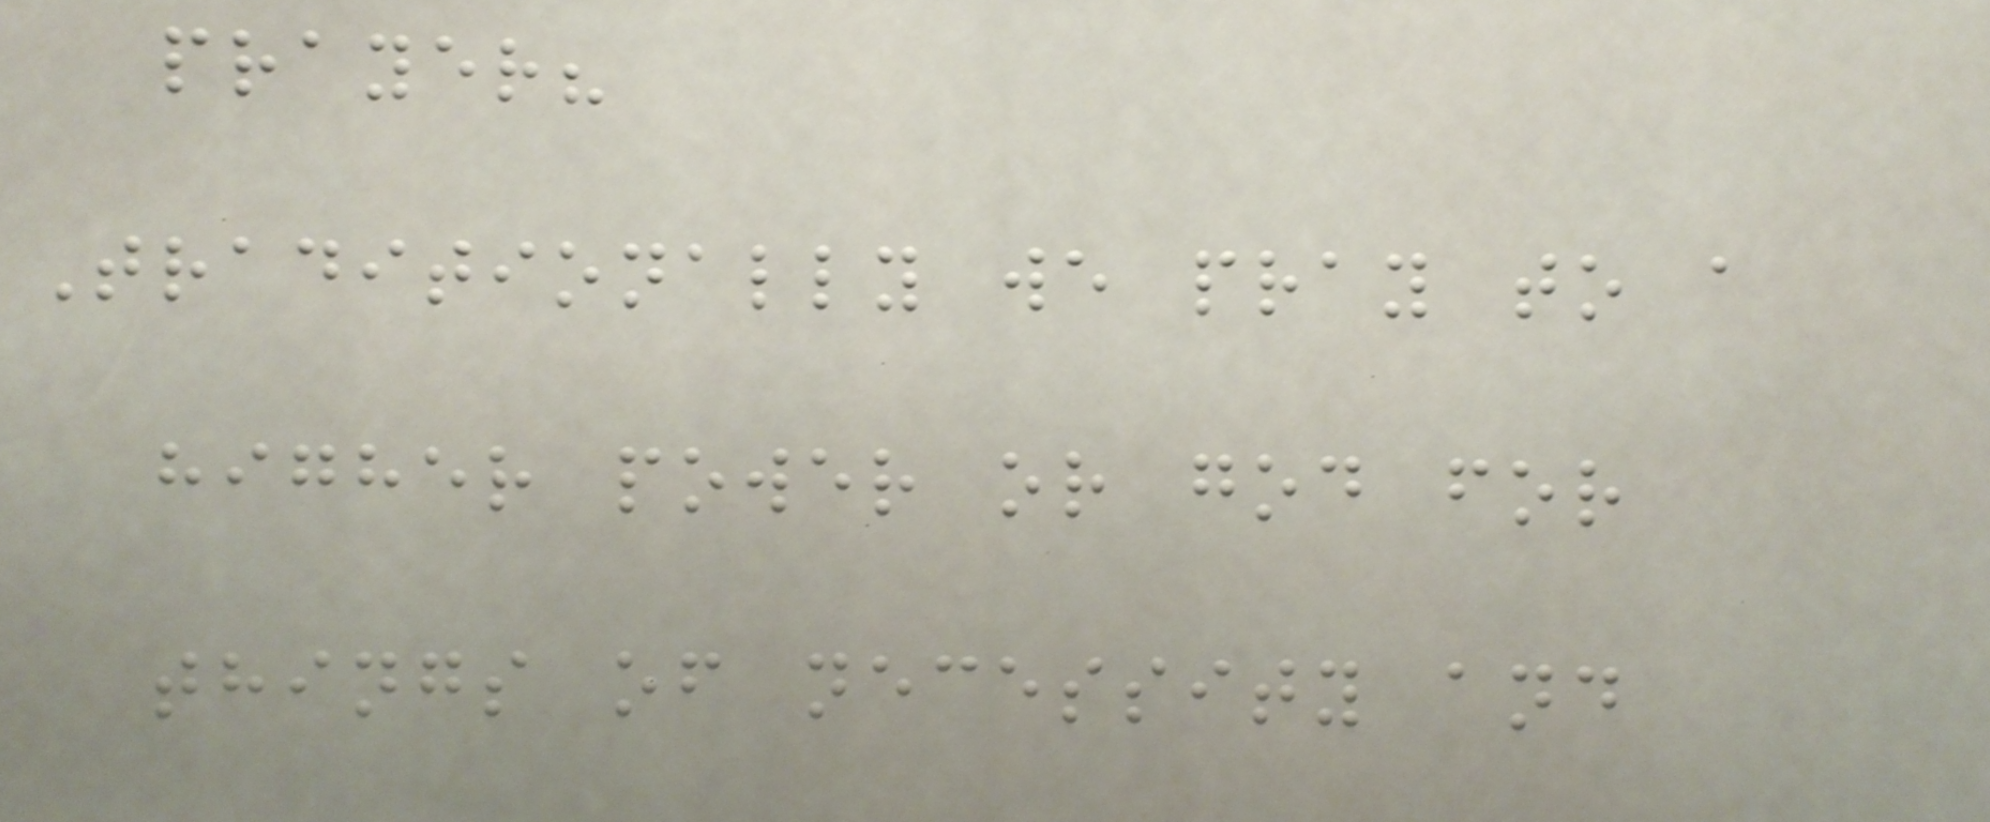prayer?
Traditionally we pray to a
higher power or god for
things of necessity and
